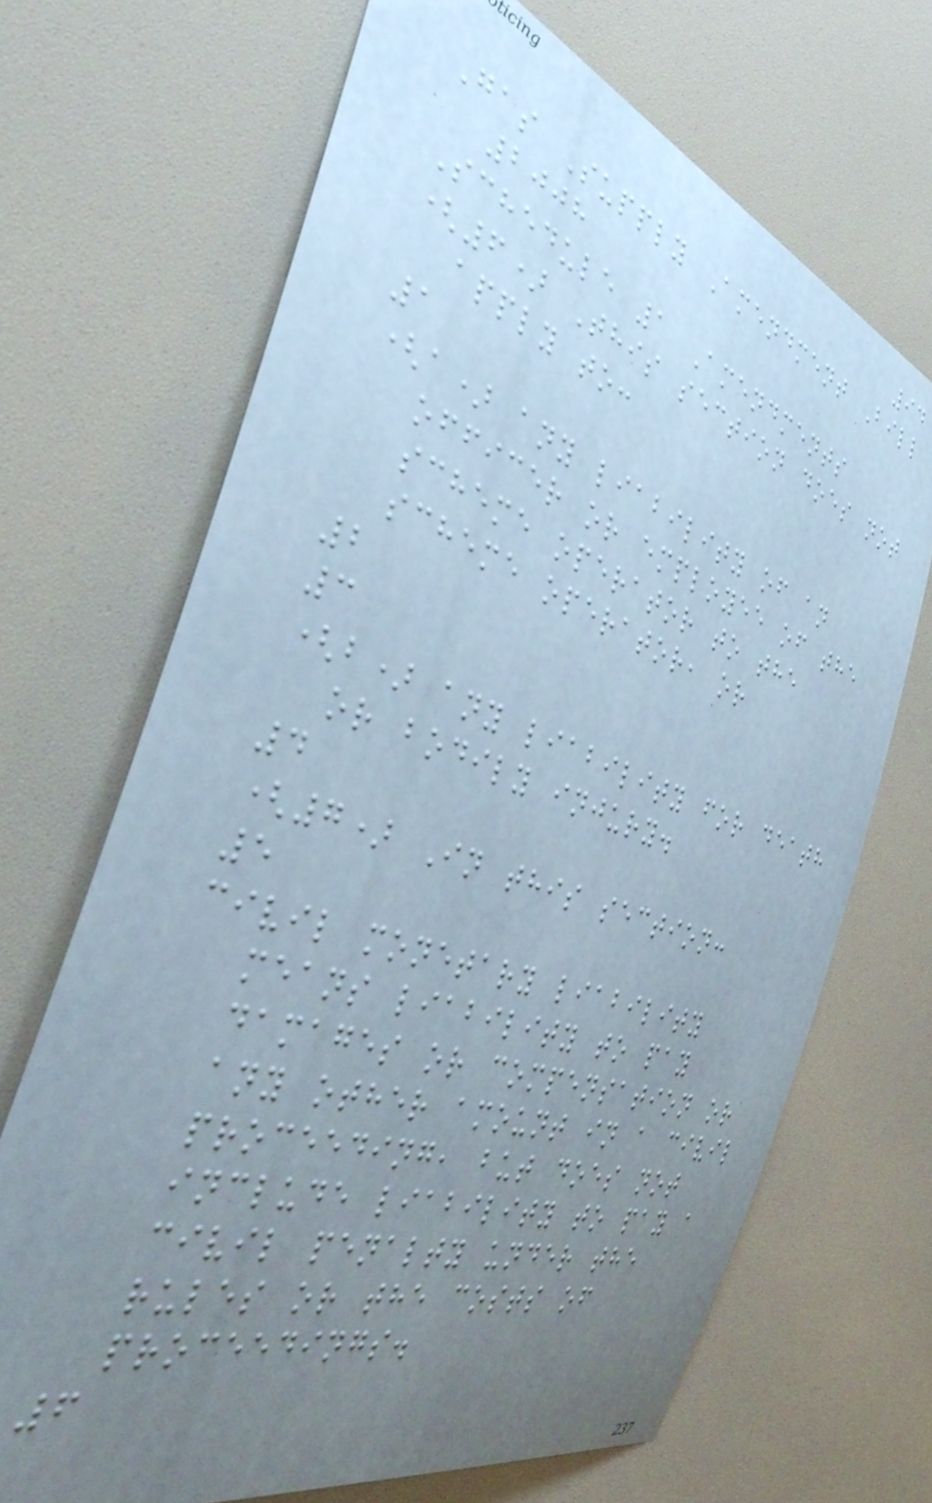94
Gas Supply Amendment Bill
2008
Schedule 1 Amendments
(6) This section does not
apply to:
1
(a) any liability of an
officer or employee of the
scheme operator to the
scheme operator, or
2
3
(b) any liability for death
or bodily injury.
4
(7) In this section:
5
civil monetary liability
means liability to pay
damages or compensation or
any other amount in a civil
proceeding, but does not
include liability to pay a
civil penalty under the
rules or the costs of
proceedings.
6
